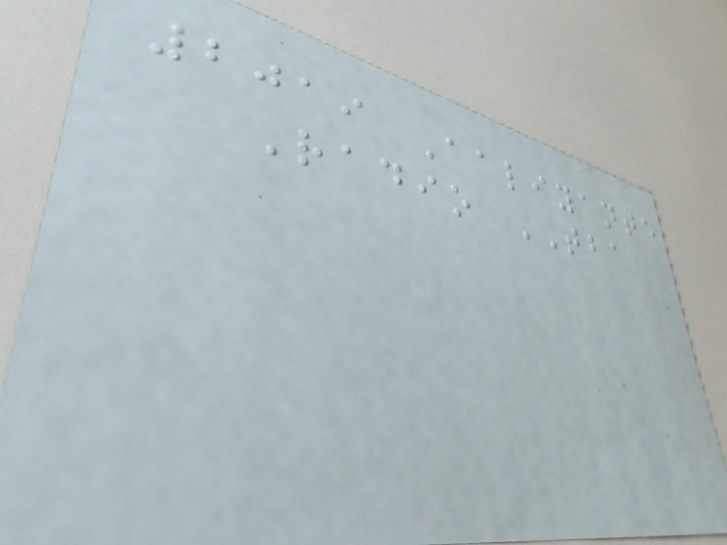2019 Aaliyante
Radio TBA
